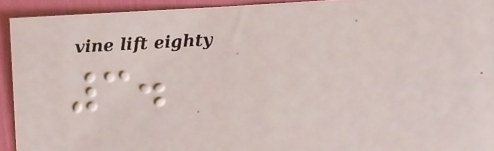3.
